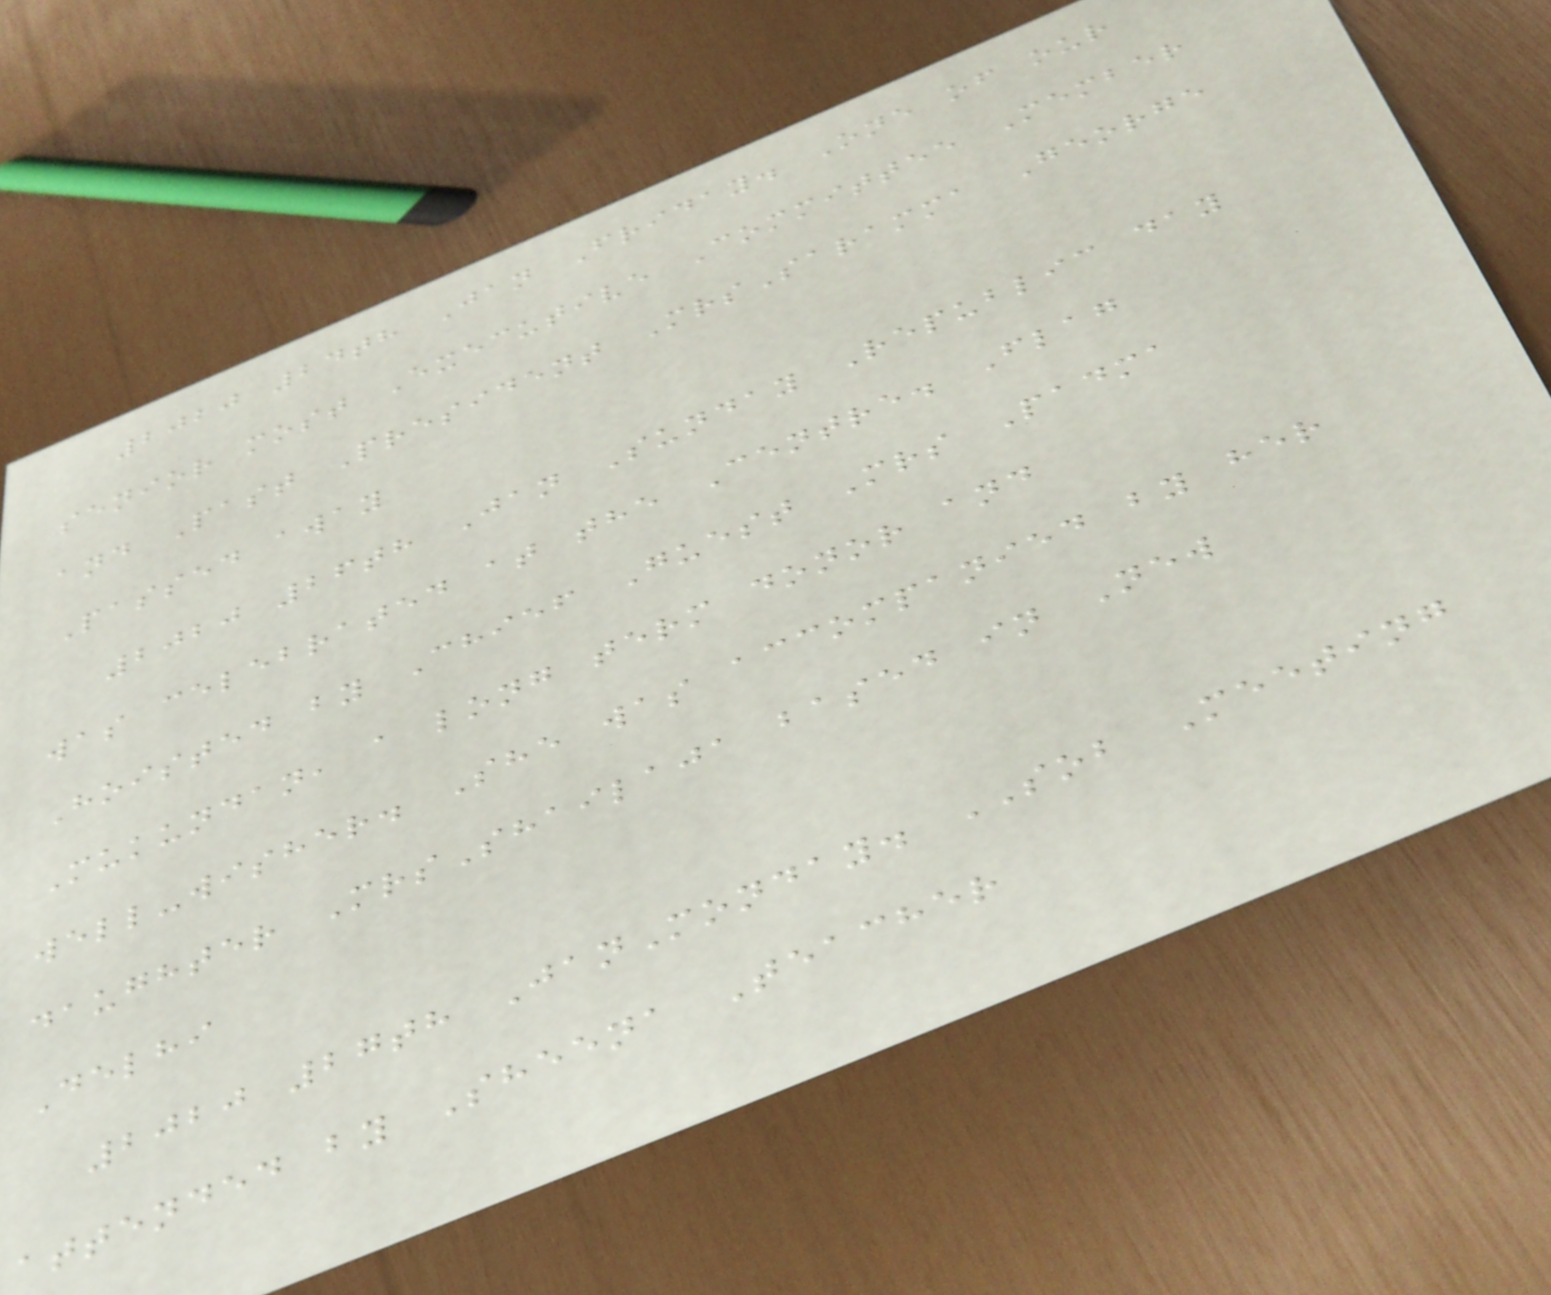2020 24th Jan Friday. One of our
senior most Executive Committee Member
and Past President MrsSaramma George
Passed away
2020 26th Jan Sunday Republic day
was celebrated at the Centre. Flag
Hoisted by Chief Guest Mrs Padma
Mukundan, a long term donor and
well-wisher. She was accompanied by her
daughter MrsShailaja based in New
Delhi
2020 27th JanMonday. SOB Meeting
attended by Sheena Teacher
